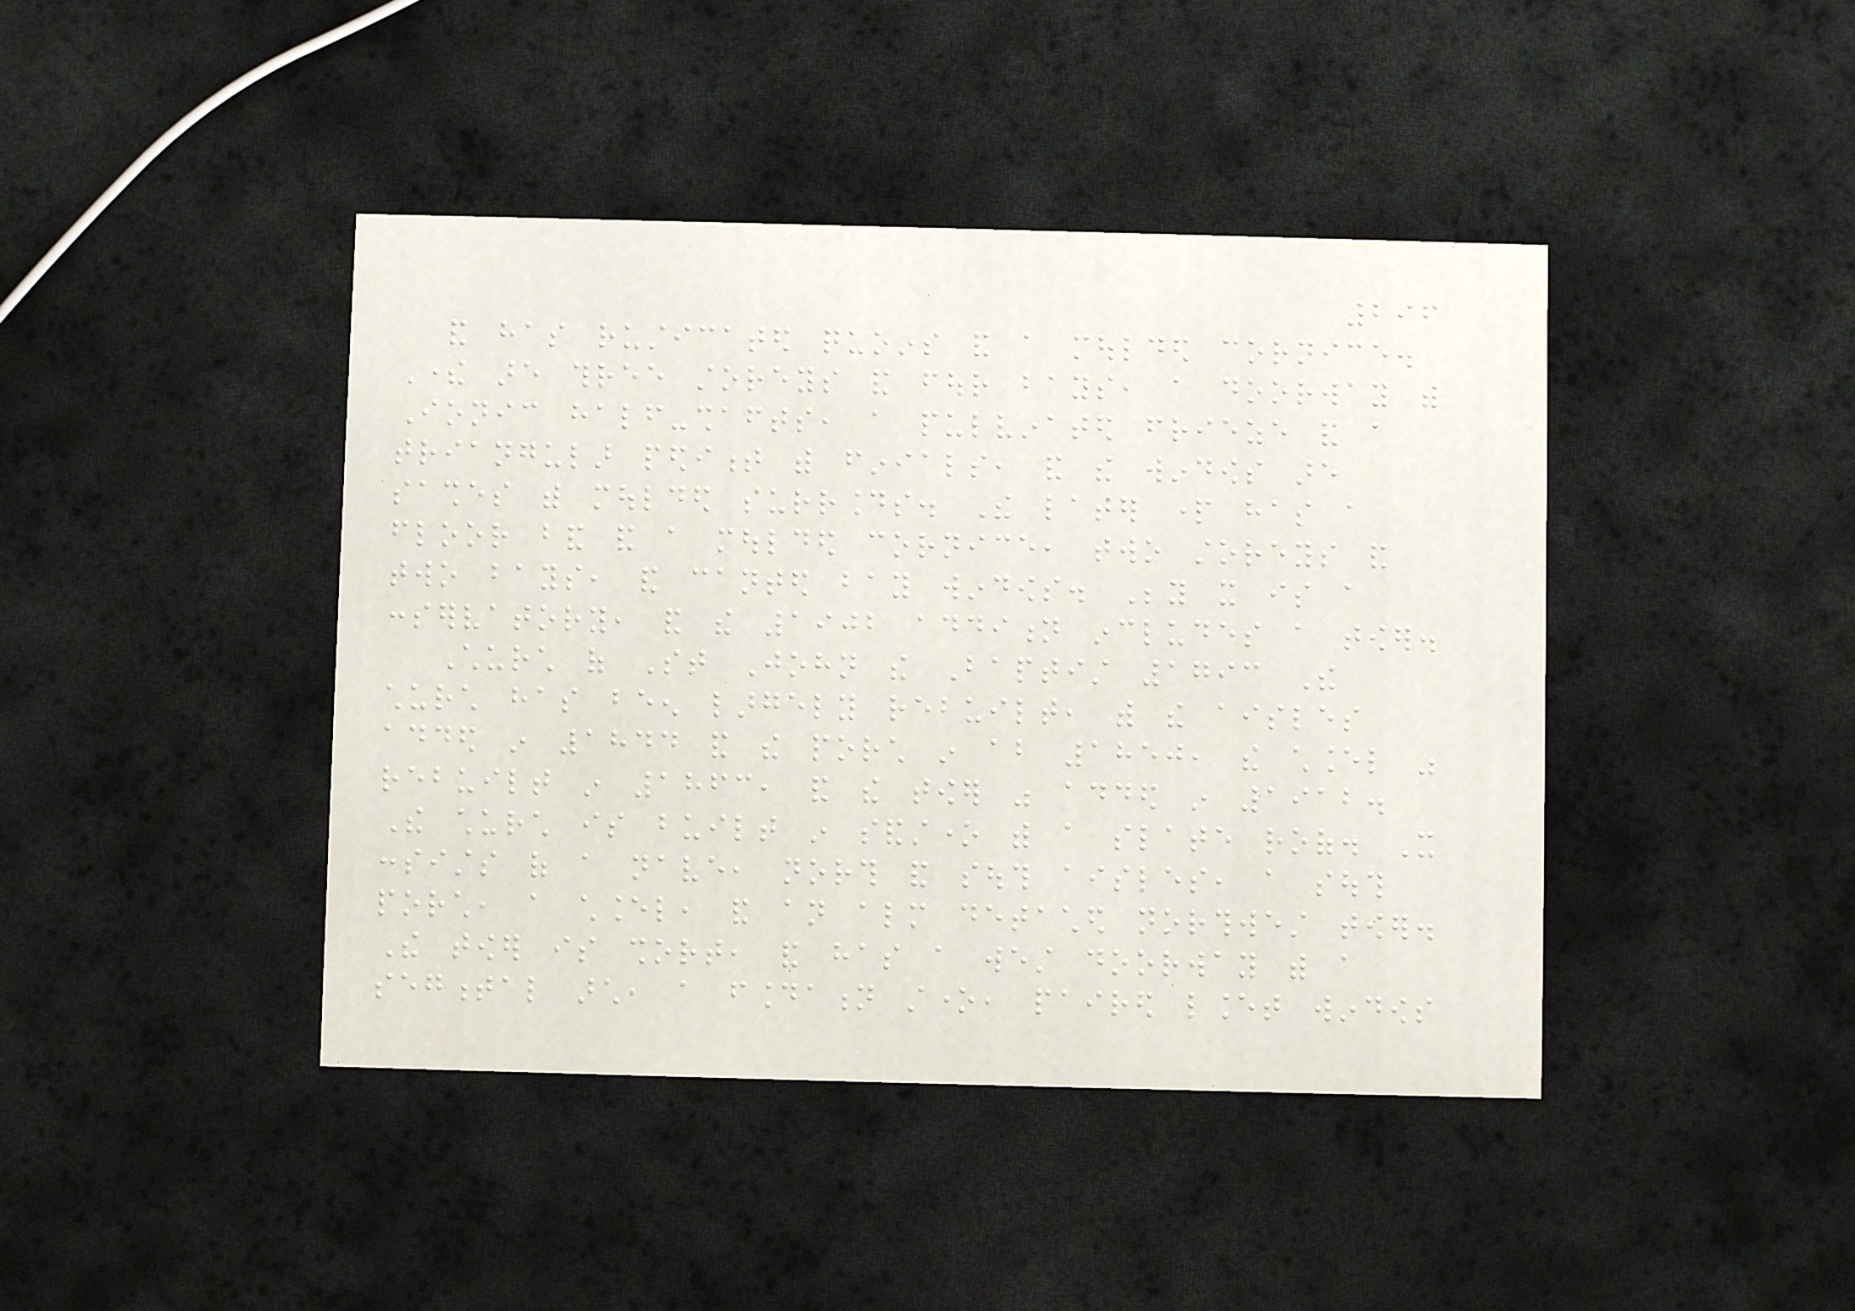296
and has rusticated quoins and a moulded cornice.
There are three storeys and four bays, a doorway with
Ionic half-shafts, a pulvinated frieze and a
triangular pediment with finials, and the windows are
sashes with moulded surrounds. The later part has a
floor band and a moulded cornice, two storeys and
two bays, and canted bay windows. Beyond it is a
conservatory, and the 1902 addition includes a tower.
Church of St John the Baptist 1793 The
church has been largely rebuilt, with the aisles
added in 1844 and the porch in about 1850, the chancel was
rebuilt in 1863, and the tower was added in 1912.
The church is built in sandstone with a slate roof. It
consists of a nave, north and south aisles, a south
porch, a chancel, and an almost detached northwest tower.
The tower is short, and has a west doorway with a
segmental arch, a foundation stone, paired lancet windows
